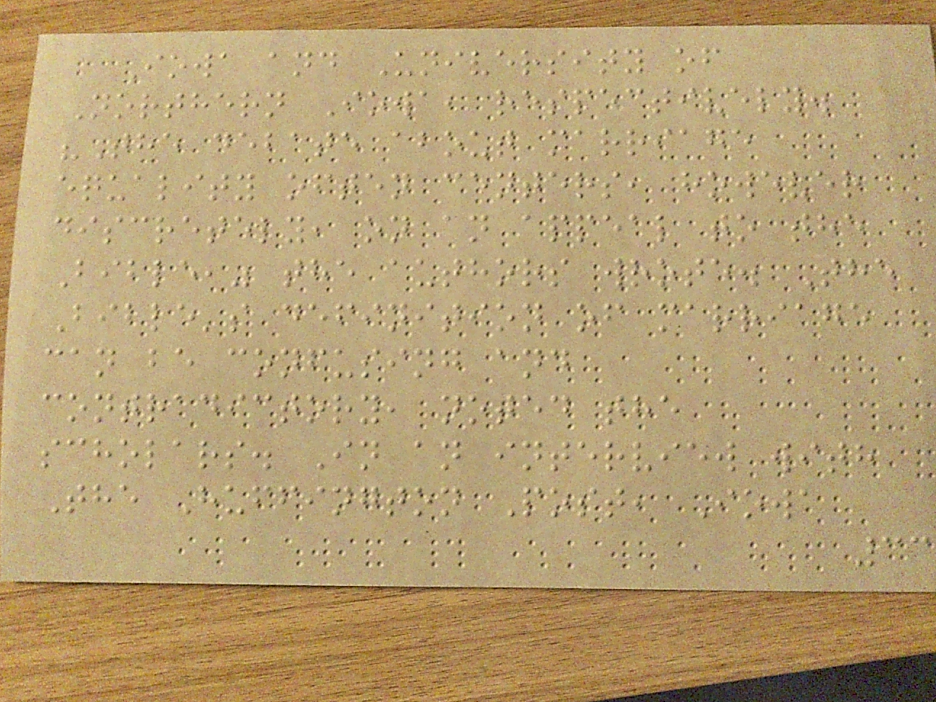Iowa and University of
Northern Iowa, respectively.
"The debate about marriage
equality often centers, however
discretely, on an appeal to the
Bible," the authors wrote. The
Bible's definition of marriage
can be confusing and
contradictory, noted the
scholars. In an interview with
The Huffington Post, Iowa
33
